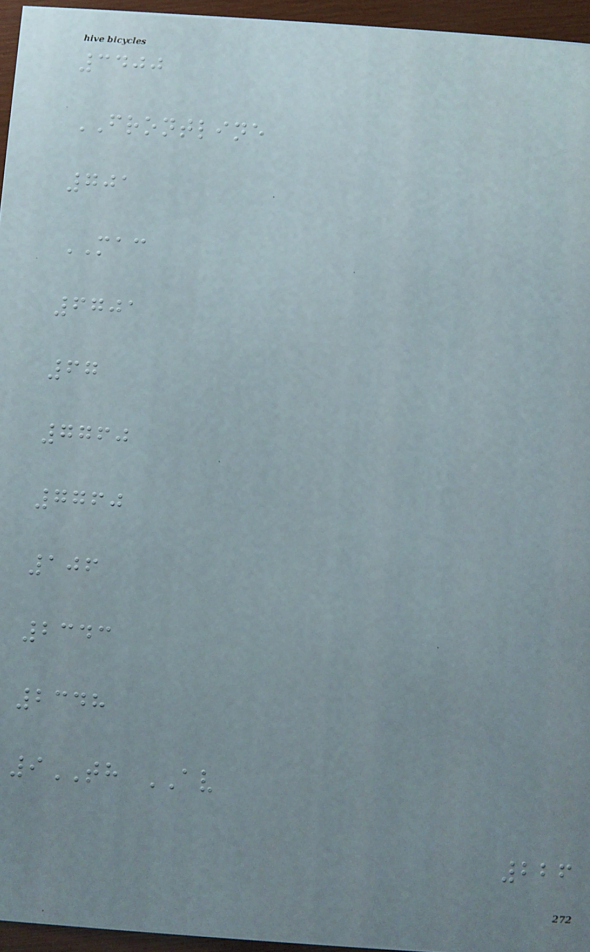3400
FRONTLINE
701
MAC
6701
67
7760
7760
106
2343
2348
9TH AV
226
